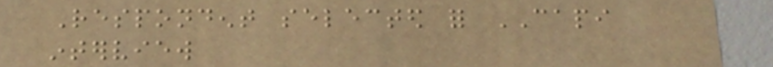Respondent selected for CAPI
interview
